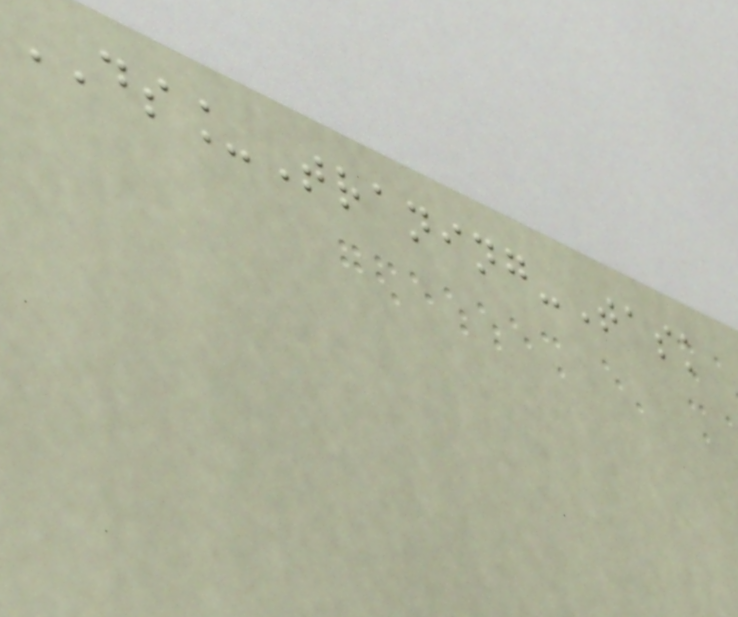DS_Traning-Task
